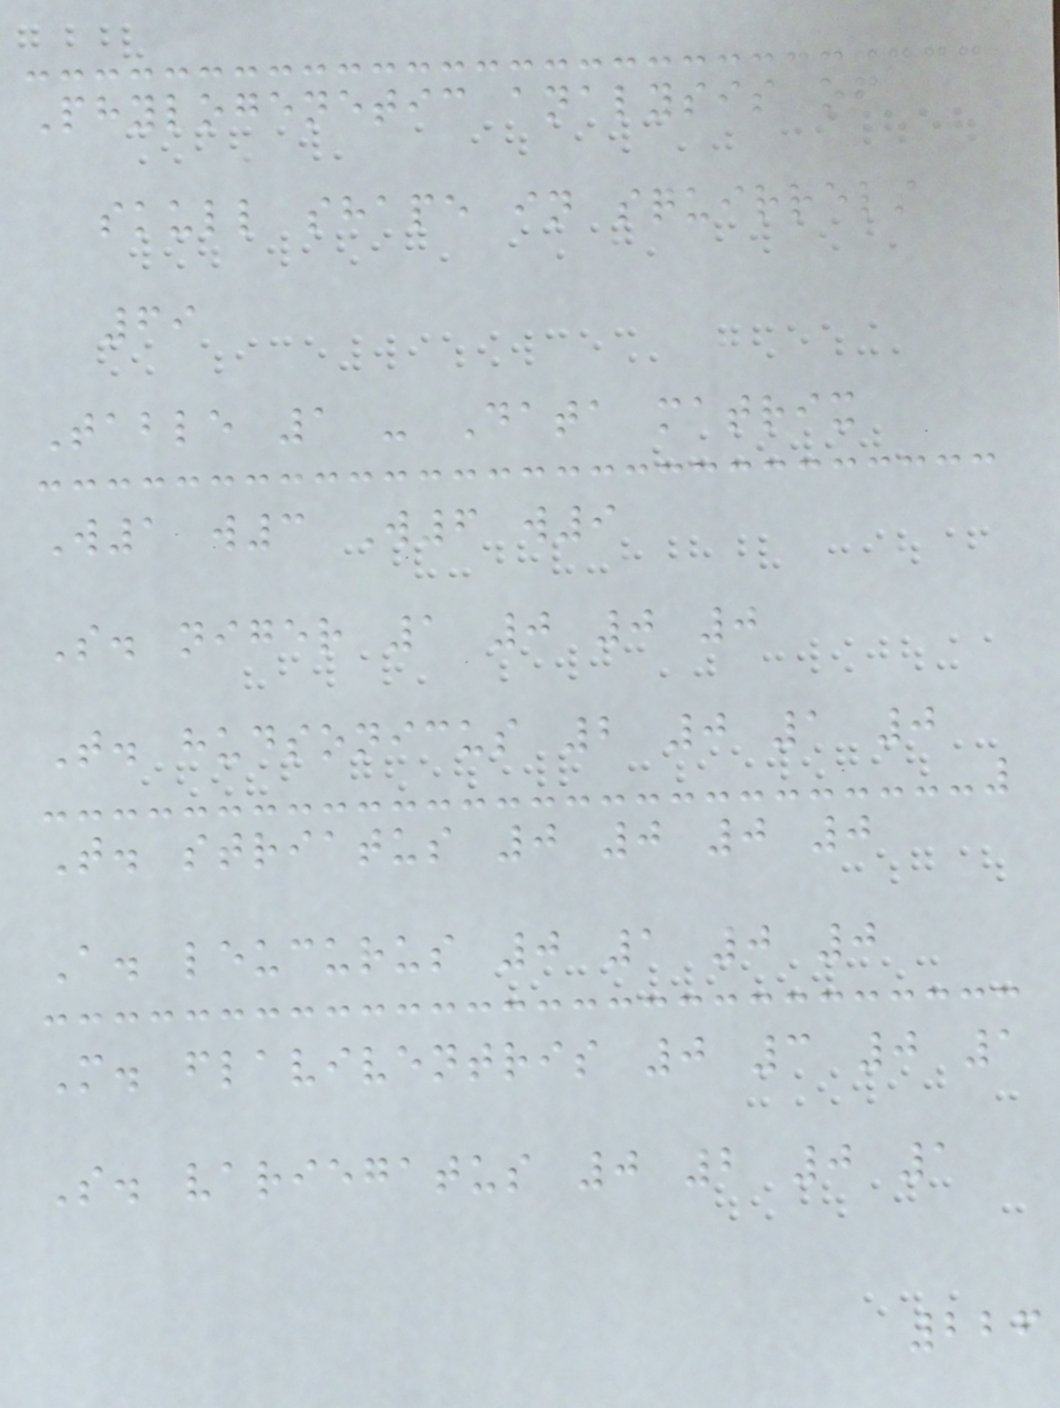Phylogenetic analysis of
skull shape in squirrels
69
Table 1 - Data matrix
W1 w3 W6 w9
S. niger 1 0 0 0
T. hudsonicus 2 0 1 0
T. striatus 0 0 0 0
A. leucurus 0 1 0 0
M. flaviventris 0 3 0 1
S. variegatus 0 2 0 1
226
